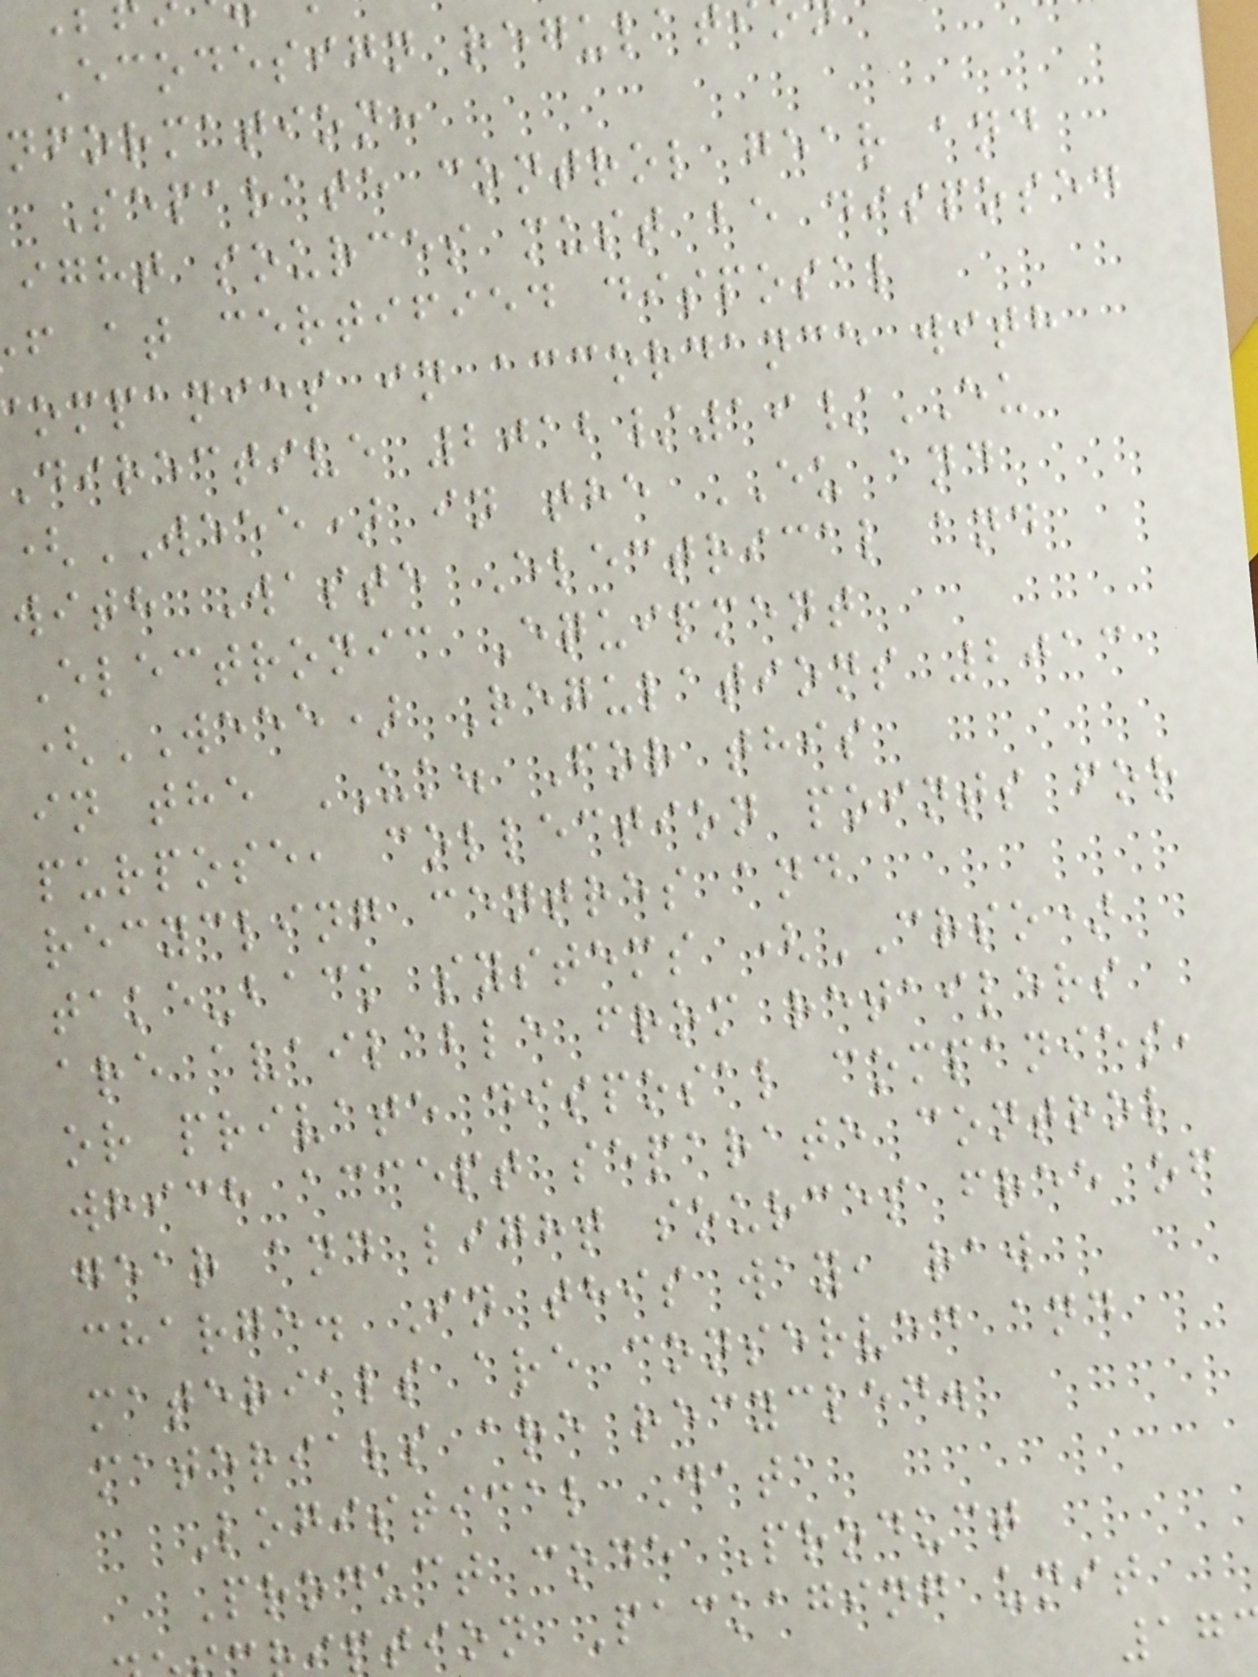Ecodesign regulat
nformation:
Separate control gear and
ight sources must be disposed
f at certified disposal
ompanies in accordance with
directive 2012/19/EU
(WEEE) in the EU and
with Waste Electrical and
Electronic Equipment
(WEEE) Regulations 2013
in the UK. For this
purpose, collection points for
recycling centres and
take-back systems (CRSO)
are available from retailers
or private disposal companies,
which accept separate control
gear and light sources free of
charge. In this way, raw
materials are conserved and
materials are recycled.
Logistical Data
Product code Product
ption Packaging unit
